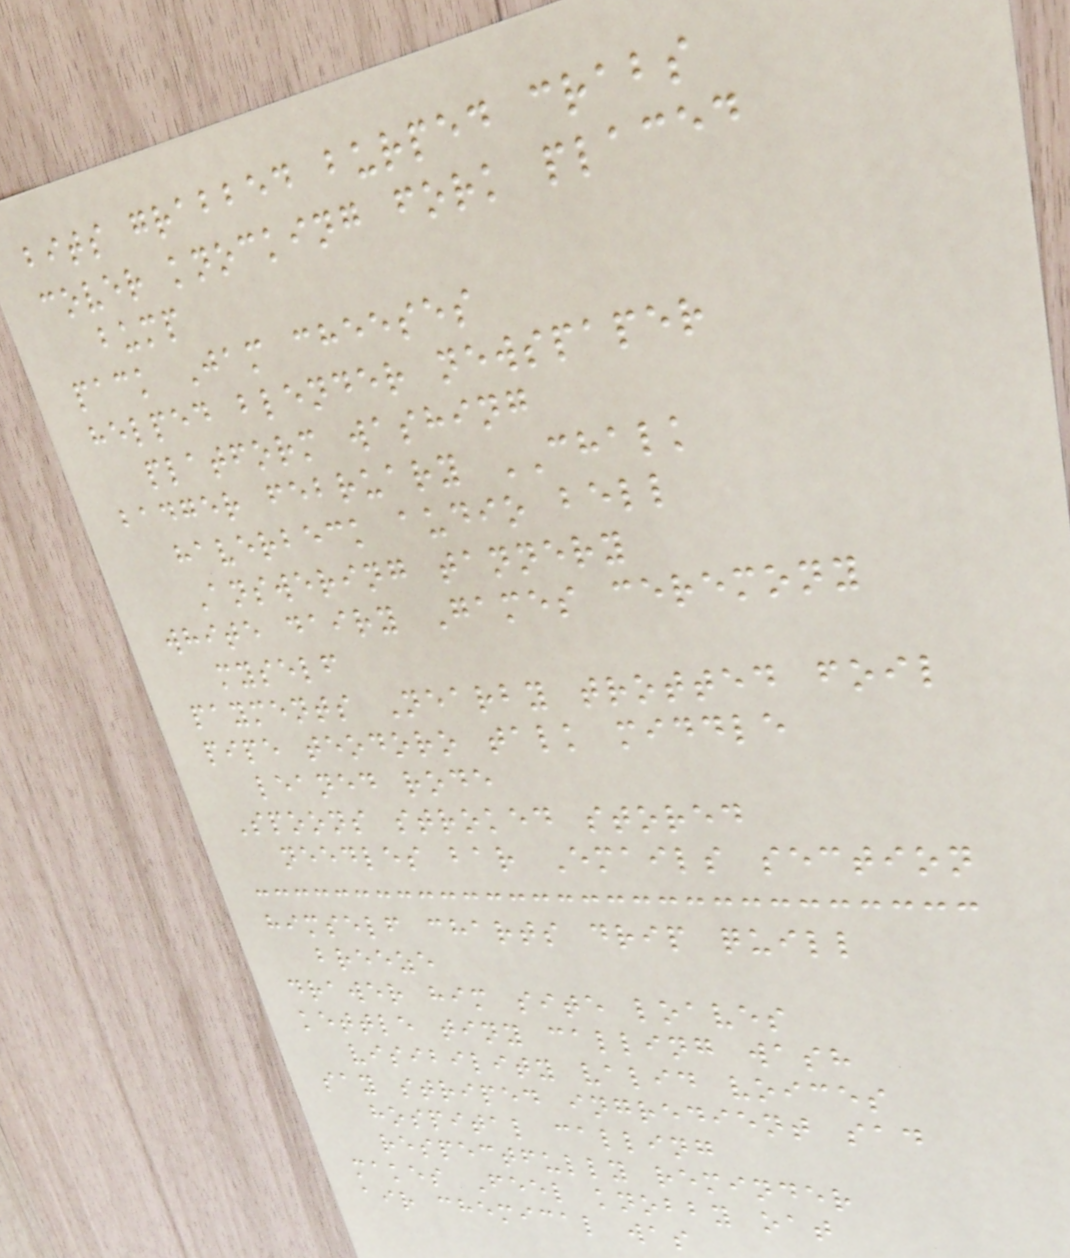bits grabbed burped crabs
cover knocking fork placed
bump
pack Jam cheeses
helped blender newspaper
platform washing
badger february CHALK
haverbeck audio bell
Answering tannery
white dairy Games ceremony
myself
payments Nearby trotted foil
pipe teodoro talk middle
leaned rode
Spoons stroked stored
needles bar Emails section
himself charts drip quill
breeze
drawer him site loaves
kettle tiny calling wash
visibility valid voices
say striped ingredient sad
hospital calling
respectfully reminder
makes Feel knobby oat
air chemical was
